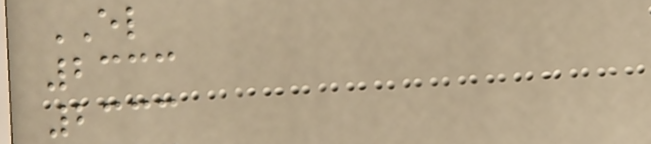EL
2333
2333
